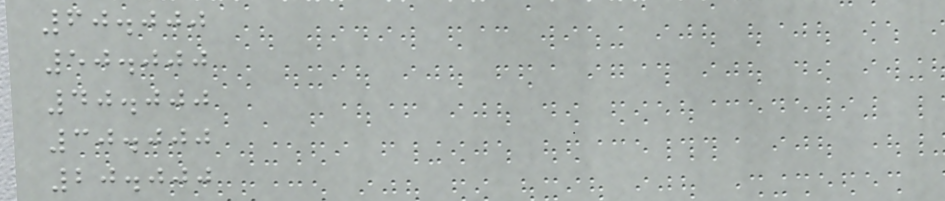60.000
50.000
40.000
30.000
20.000
